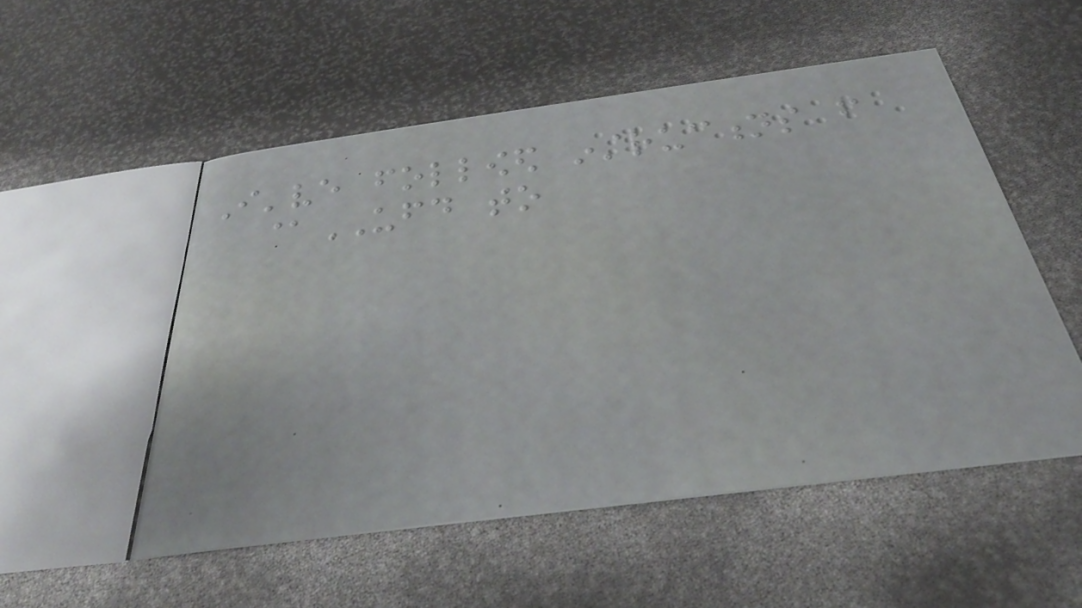I've followed instructions from
@UFD to
